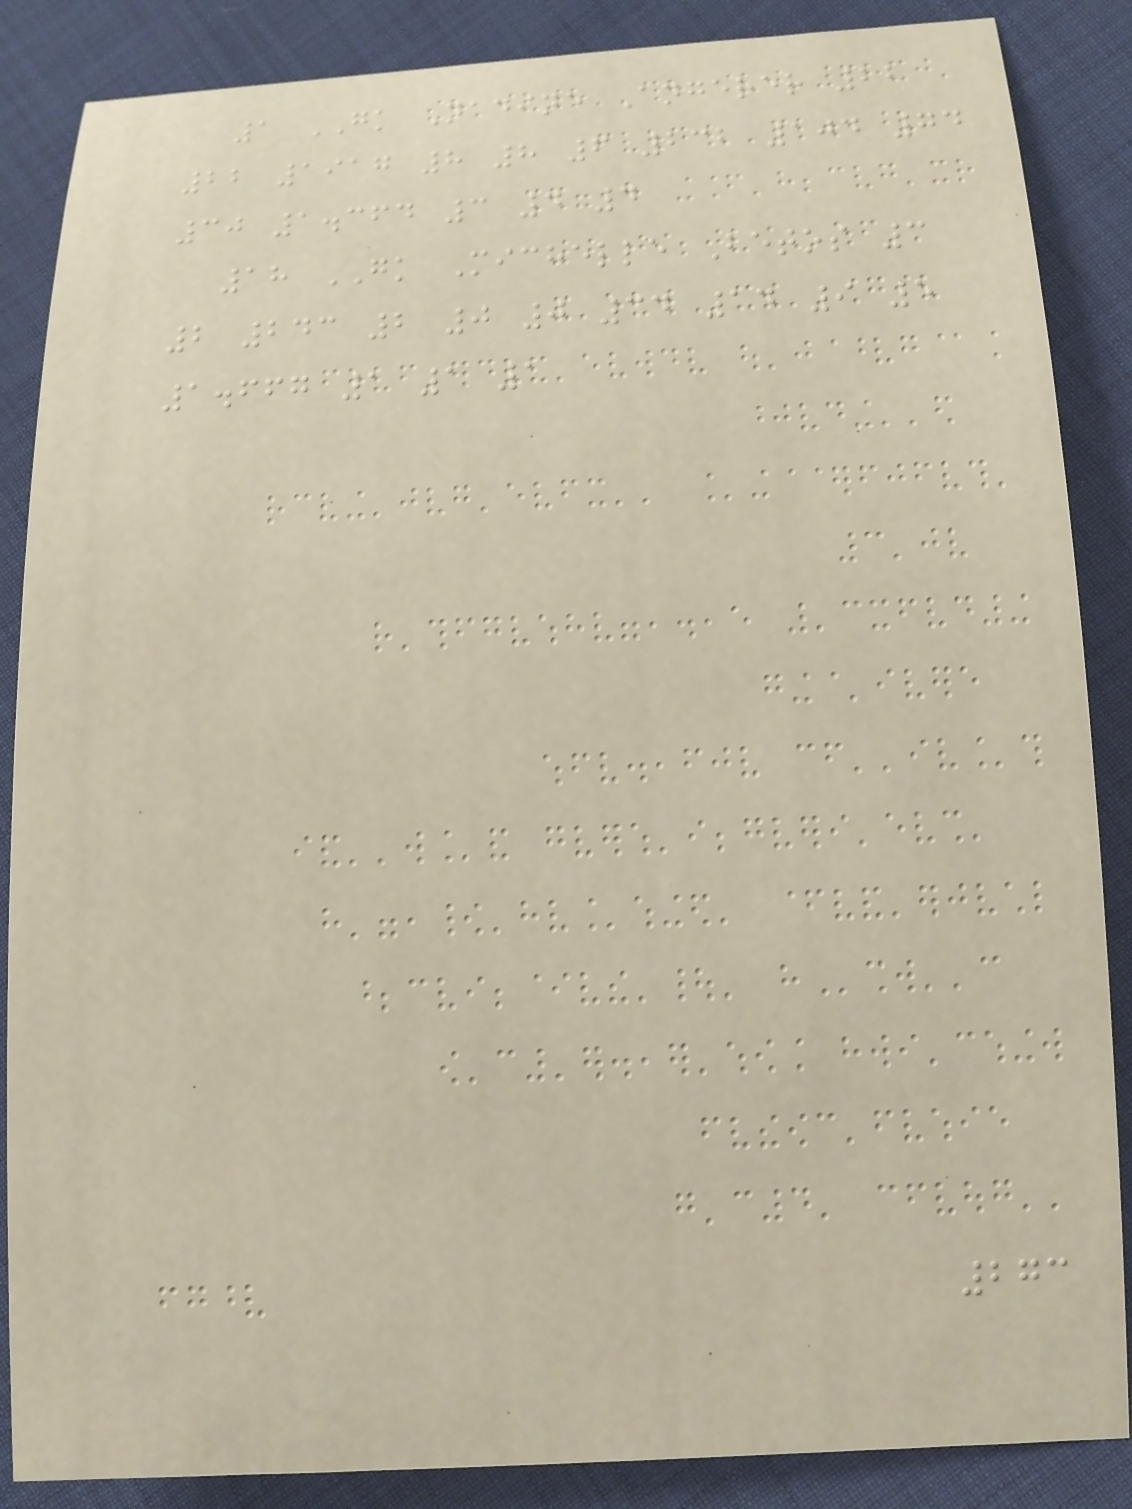1 GK Nadine Angerer 22
22 1917 8 8 6 232 104 74
30 1.364 3 4 4
18 GK Michelle Betos 3
2 243 2 0 0 34 14 9 5
1.667 1 1 1
273
